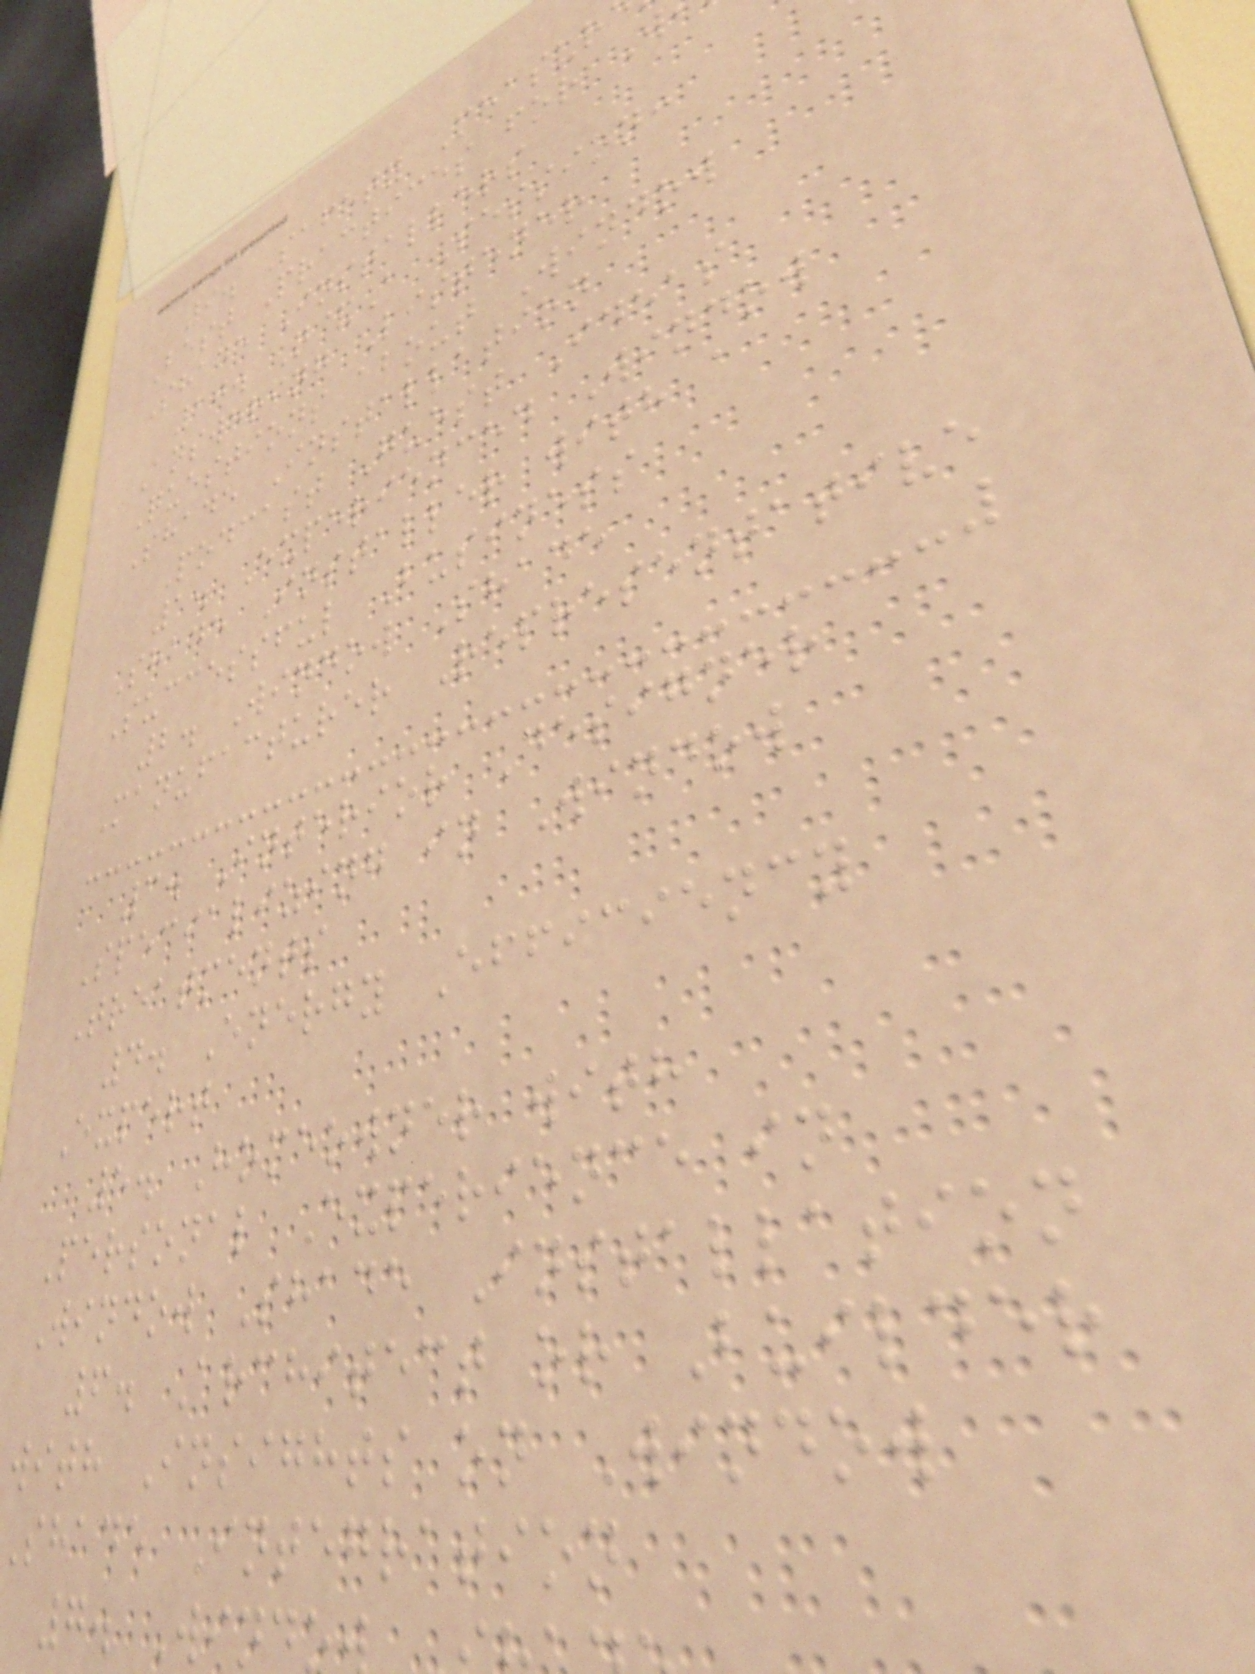9. Safety Measur
Best Practices for W
Shade Installers
10. Q&A Session:
Answering Listener
Questions about Window
Shade Installation
Podcast Guest Ideas
1. Experienced Window
Shade Installer with a
Successful Business
2. Window Shade
Manufacturer Representative
3. Interior Designer
Specializing in Window
Treatments
4. Energy Efficiency
Expert
5. Homeowner with
Personal Experience in
Window Shade Installation
6. Architect or Builder
with Insights on Window
shade Integration
7. Wind
